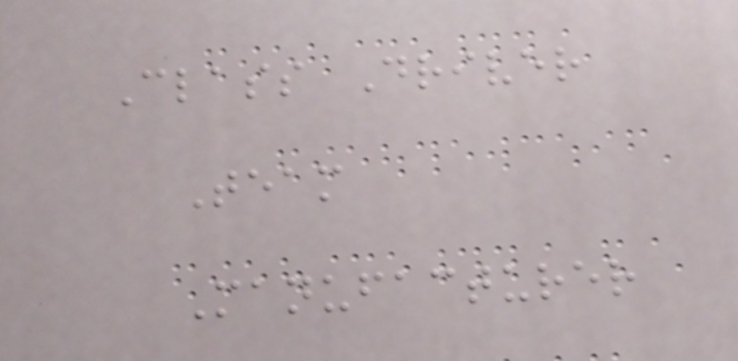Class Driver
Team
Manufacturer
